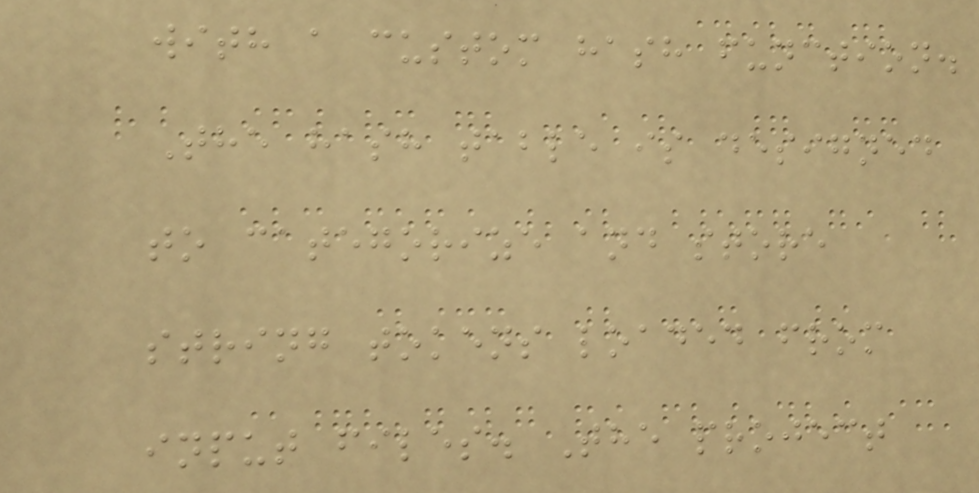with a custom hash function.
The hash table is designed
to categorize and store
string tokens loaded from
input files. The project
